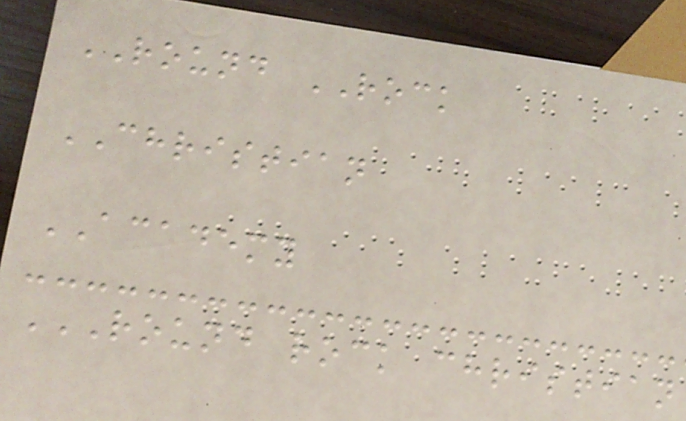ROUND ROCK
CHRISTIAN
ACADEMY
ROUND ROCK CHRISTIAN
